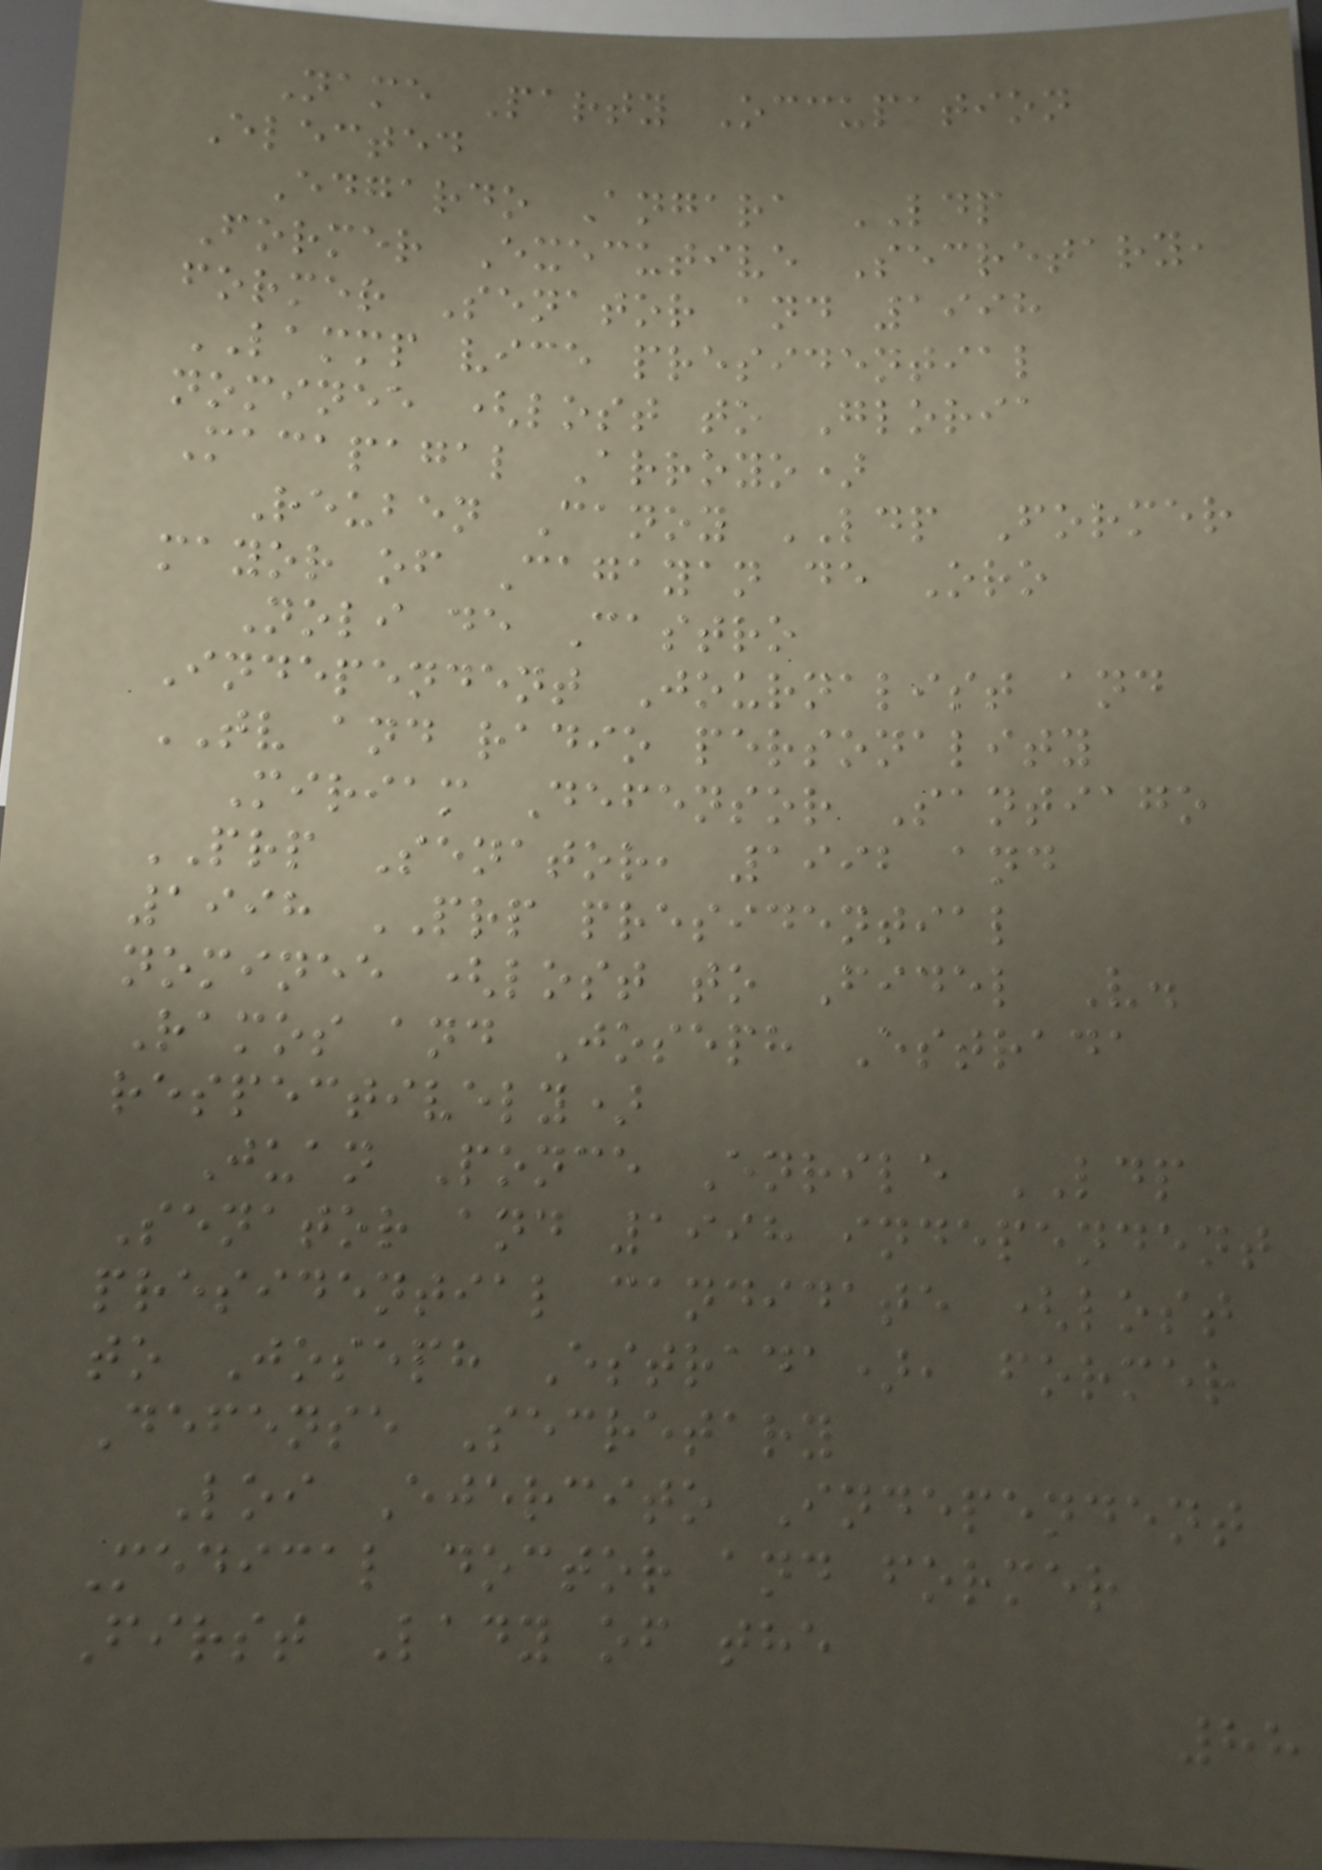Name Party Occupation
Elected
Edgardo Angara LDP
Former Executive Secretary,
former Senator and 1998
LAMMP vice presidential
nominee (lost to Gloria
Macapagal Arroyo)
Reuben Canoy LDP Former
mayor of Cagayan de Oro
Noli de Castro
Independent Journalist and
TV and radio personality
Miriam Defensor Santiago
PRP Senator, 1992 and
1998 PRP presidential
nominee (lost to Fidel V.
Ramos and Joseph Estrada
respectively)
Juan Ponce Enrile LDP
Senator and 1998 independent
presidential candidate (lost
to Joseph Estrada), former
Defense Secretary
Loi Ejercito Independent
Medical doctor and former
First Lady of the
88
